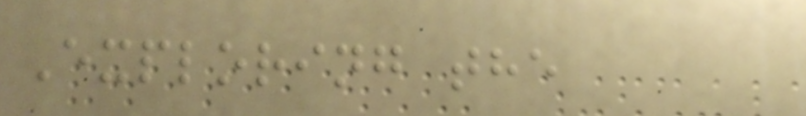Exploring the
